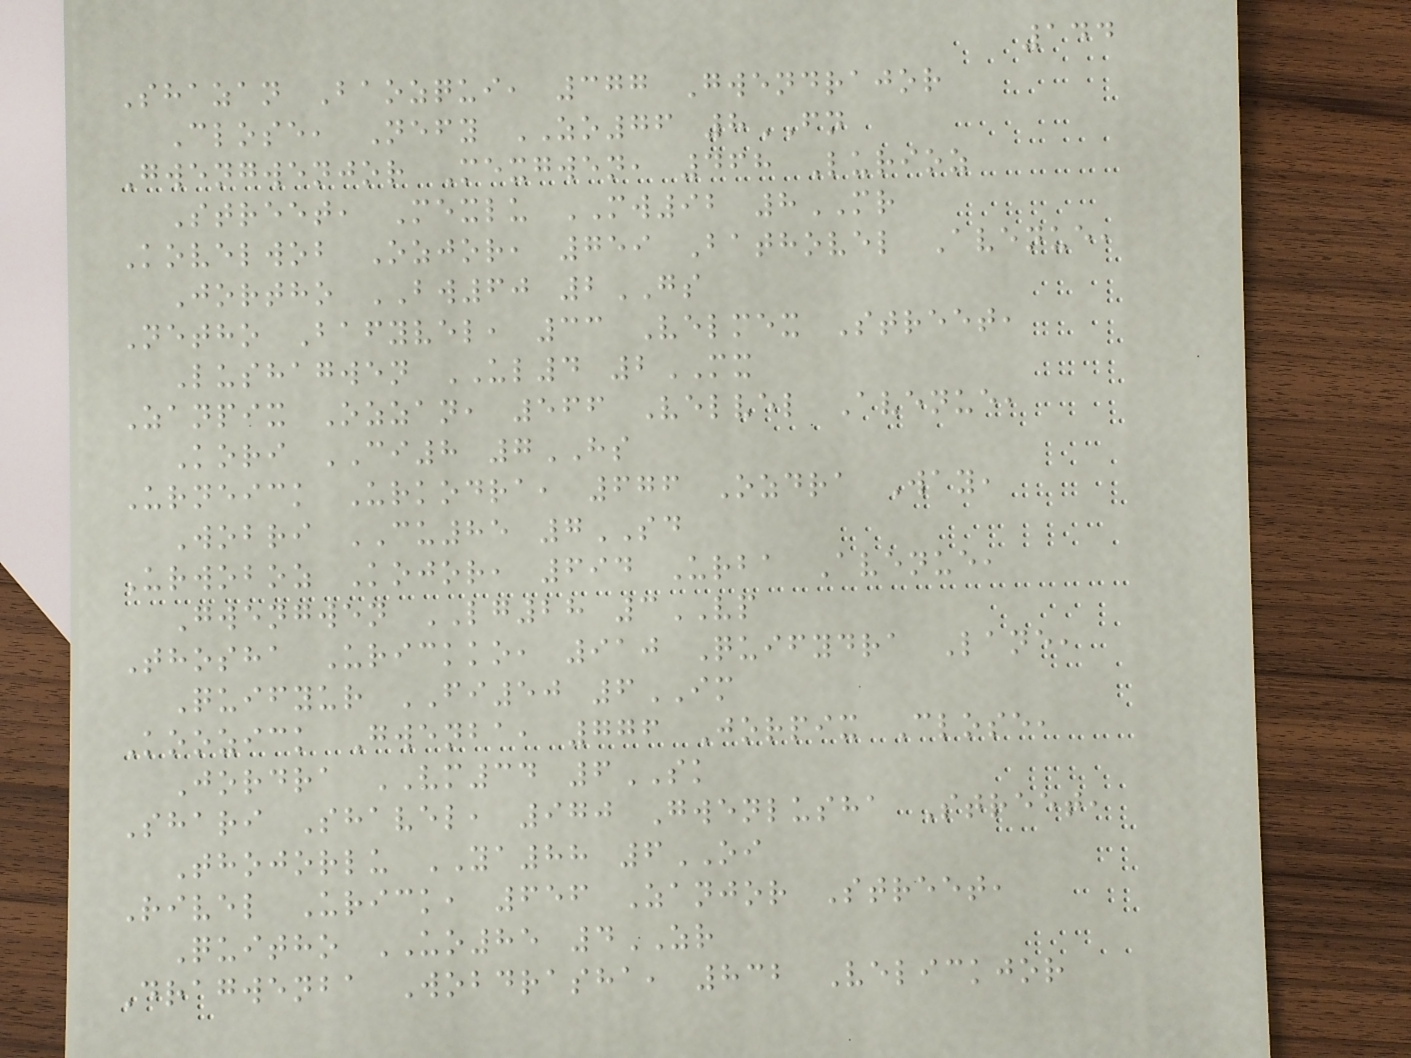144
Shazan Baozqui, 377 Gwendrajor
Close, Nefy ZO76 8FN
Gwengwenjor Mexgwen, 468 Lurioz
Street, Mexlu MW92 8MR
Kovelwob Ozjor, 759 Bathovel Avenue,
Jortho BW60 2GS
Netho Bafyvel, 33 Velmex Street,
Lushagwen UL4 2MX
Zanpix Ozzan, 566 Velvel Avenue,
Kori CI8 7HS
Urneick Urkodra, 676 Ozdra Way,
Wobri CU85 7SD
Urwoboz Kojor, 694 Urba Avenue,
Gwengwen LG28 3VP
Thosha Urickko, 910 Quifydra Lane,
Quifyur FI50 6IM
Koozick Gwenba, 776 Jorpix Close,
Jordra VM34 6SK
Shari Shavel, 970 Gwenlusha Street,
Thojorlu YA88 6OI
Rivel Urick, 656 Zanjor Street,
Quitho UO85 4ZR
Dragwenba Wobdrasha, 832 Velickjor
